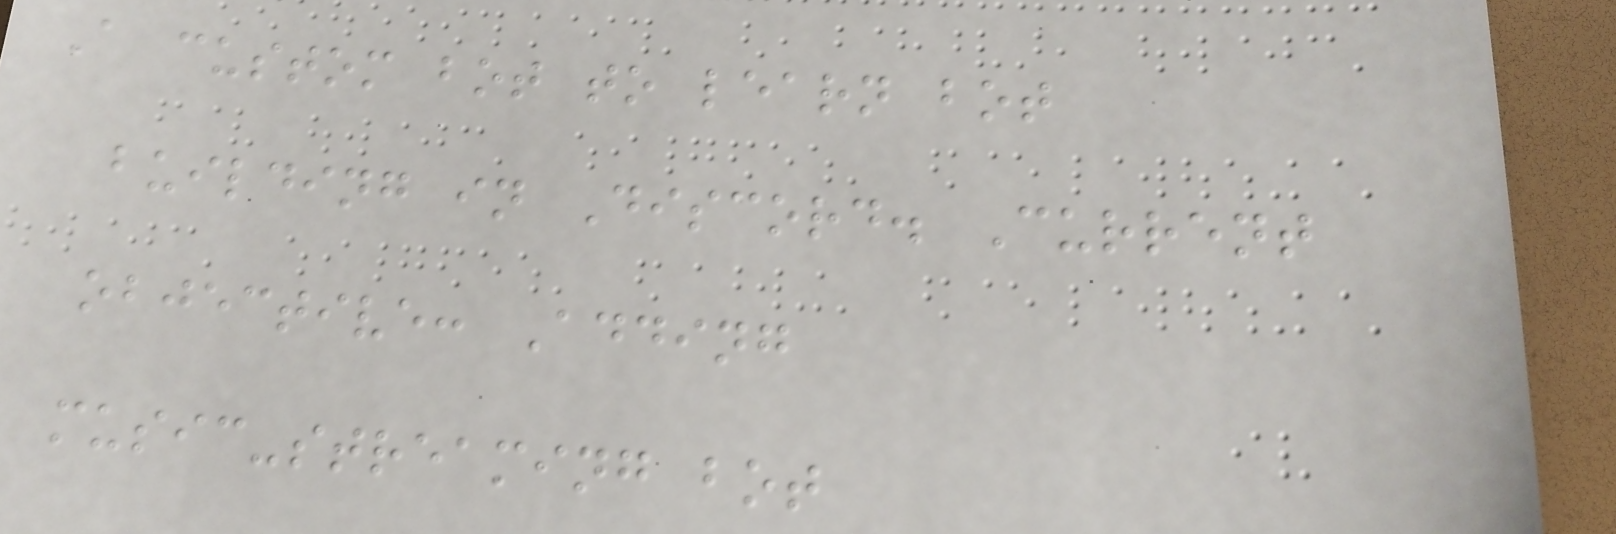A custom bot to learn bot
building in Discord. Current
objective: Adding
music-streaming bot
